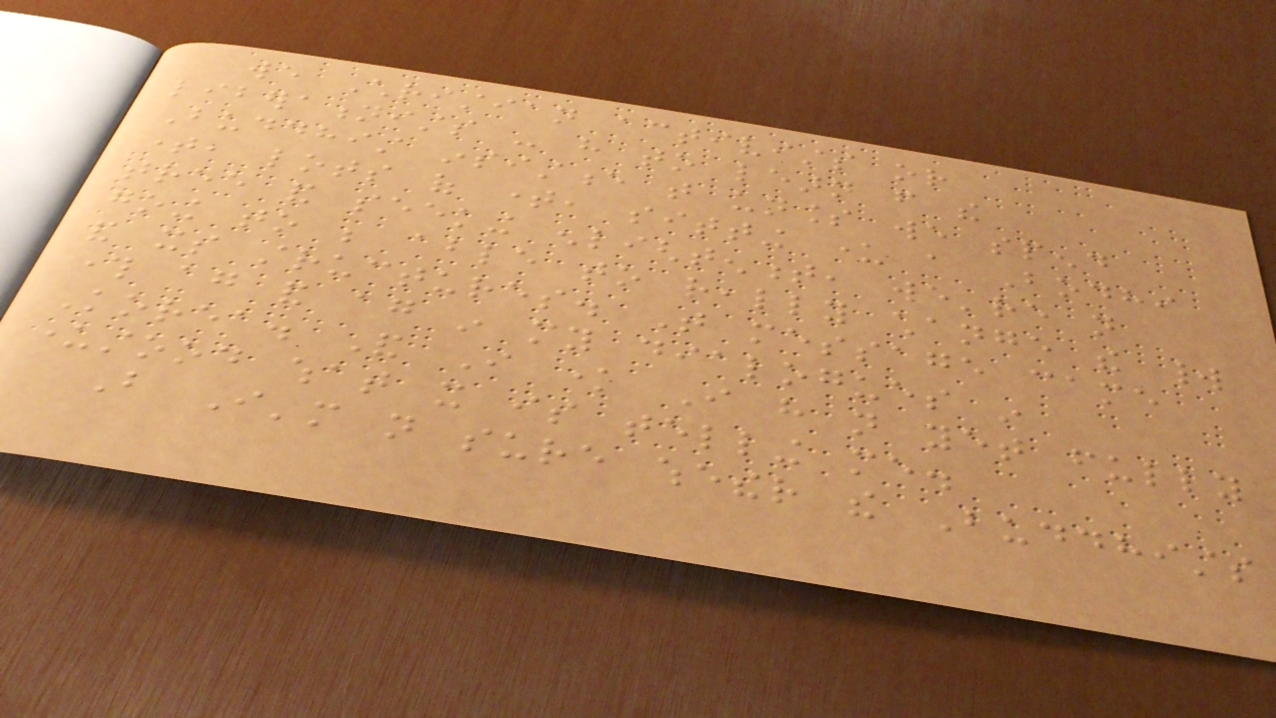we Christian activists or
liberationists - have to learn from the
Buddhist insistence that unless we spend
time, lots of time, sitting under a Bodhi
tree and seeking enlightenment, we're not
going to be able to really change the world
and its structures. That message came
through again and again in my dialogues in
Korea. And I know I have not yet fully
understood what it is telling me.
But I'm not sure whether the Buddhists
